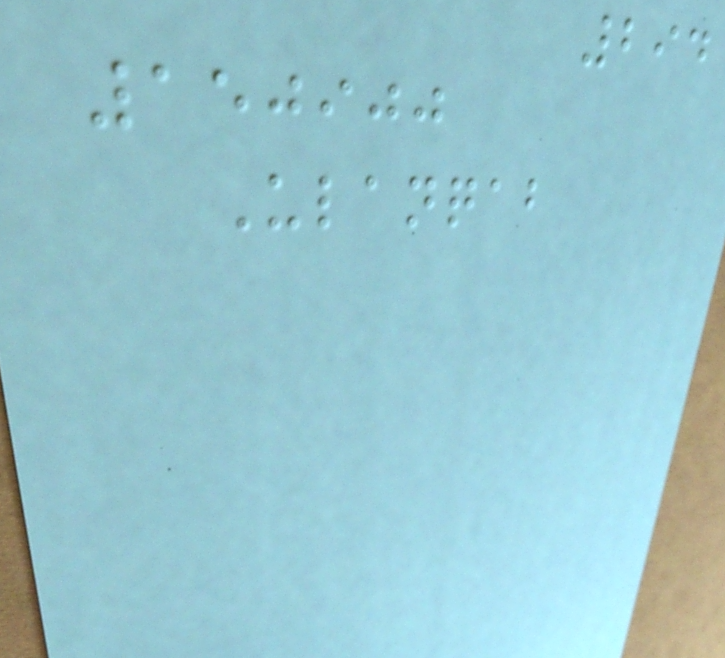294
150900
Ulanqab
